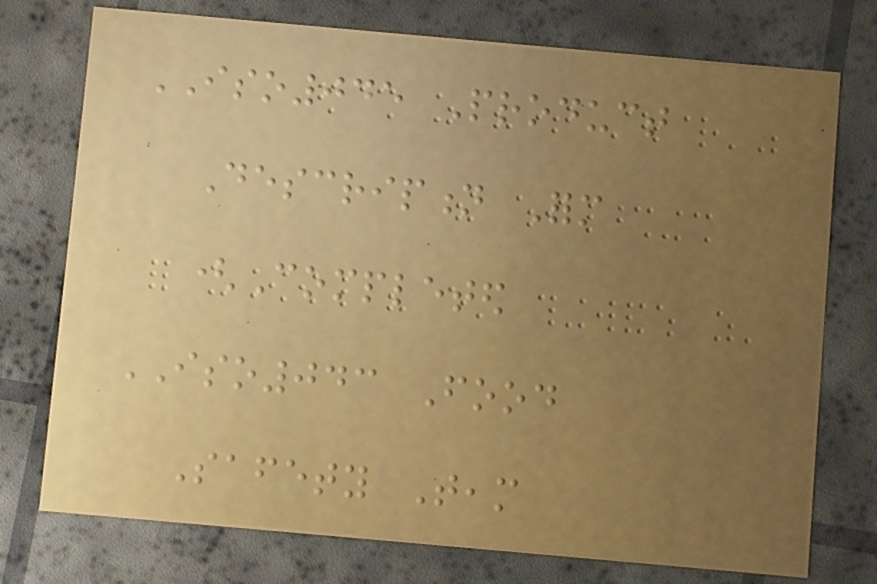ISO045 Product
Description Form
(Completed
ISO043 Food
Safety Team
